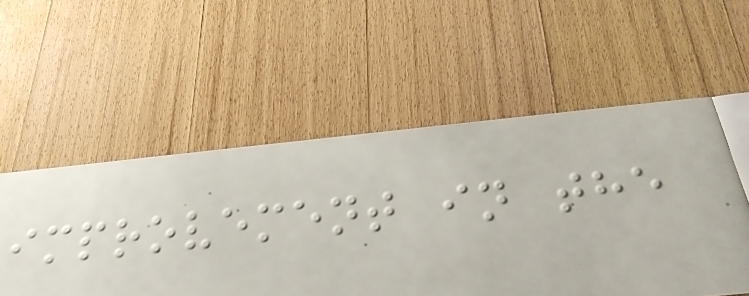improvement in the
